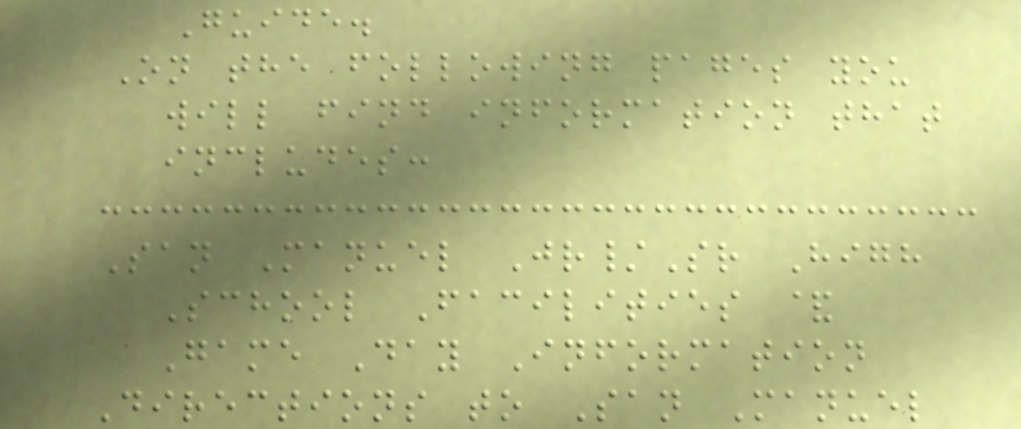Guide.
On the following pages you
will find information that
includes:
San Manuel Jr/Sr High
School Facilities &
Game Day Information
Directions to San Manuel
